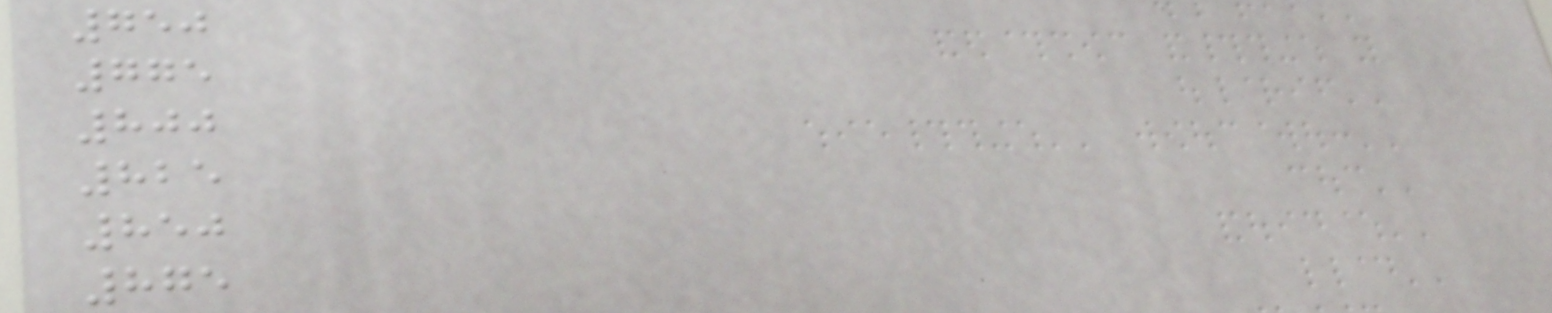750
775
800
825
850
875
